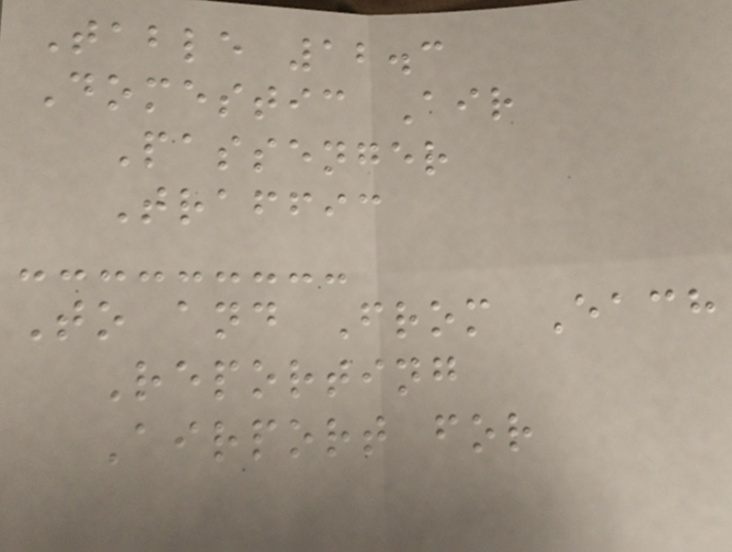Table 12.3
Domestic Air
Passenger
Traffic
To and From Each
Reporting
Airport for
